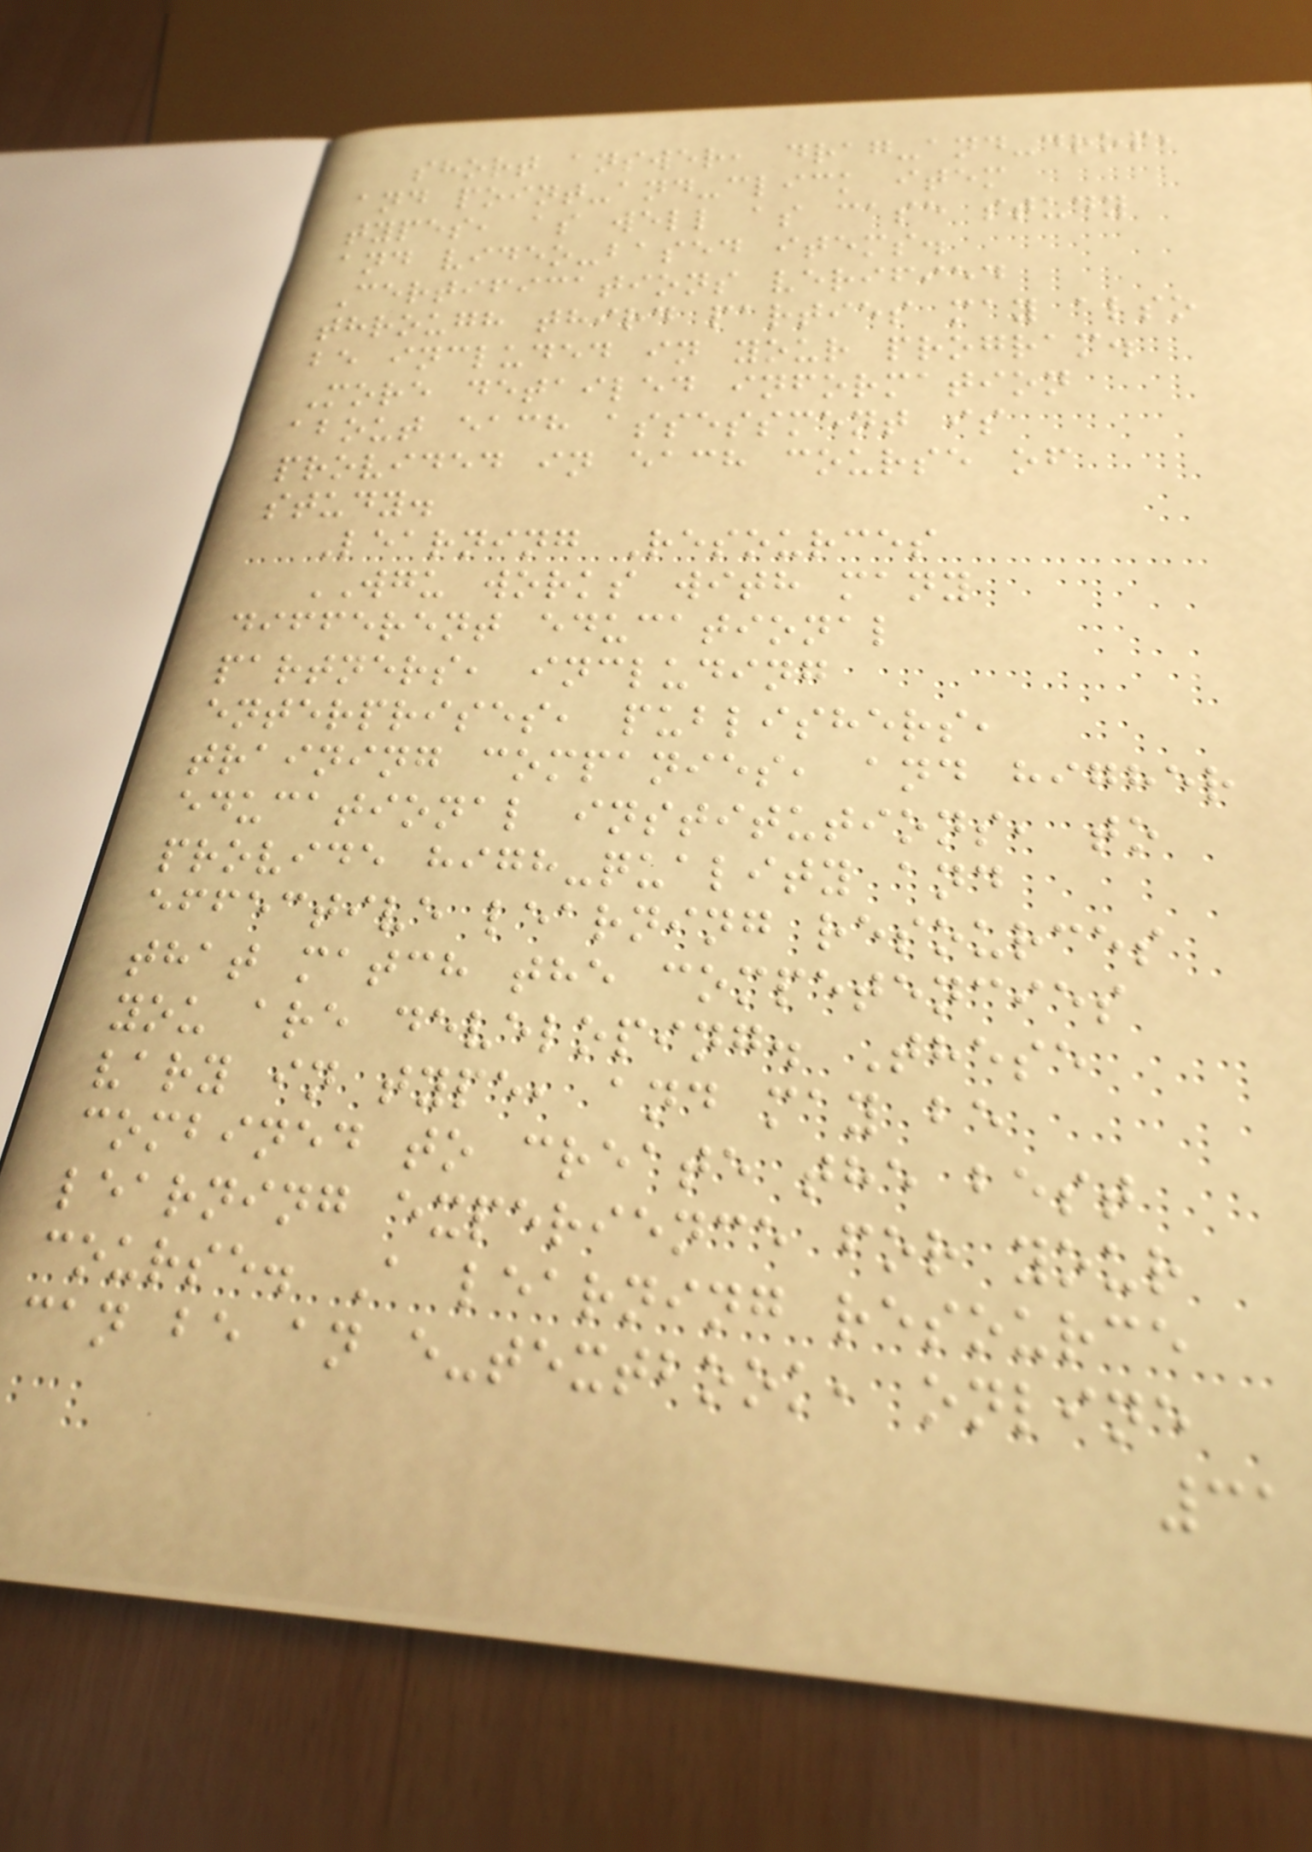short answer, drag-and-drop,
and point-and-click item
types, as well as case study
and video-based items.
Certifications verified
through third parties may also
be included in your program.
More detailed information
about each assessment is
provided in each course of
study.
Learning Resources
WGU works with many
different educational
partners, including
enterprises, publishers,
training companies, and higher
educational institutions, to
provide high-quality and
effective learning resources
that match the competencies
you are developing. These
vary in type, and may be
combined to create the best
learning experience for your
course. A learning resource
can be an e-textbook, online
31
